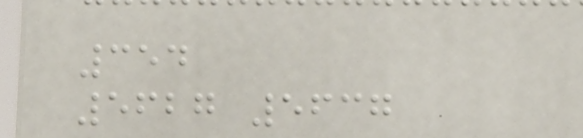354
5627 5637
